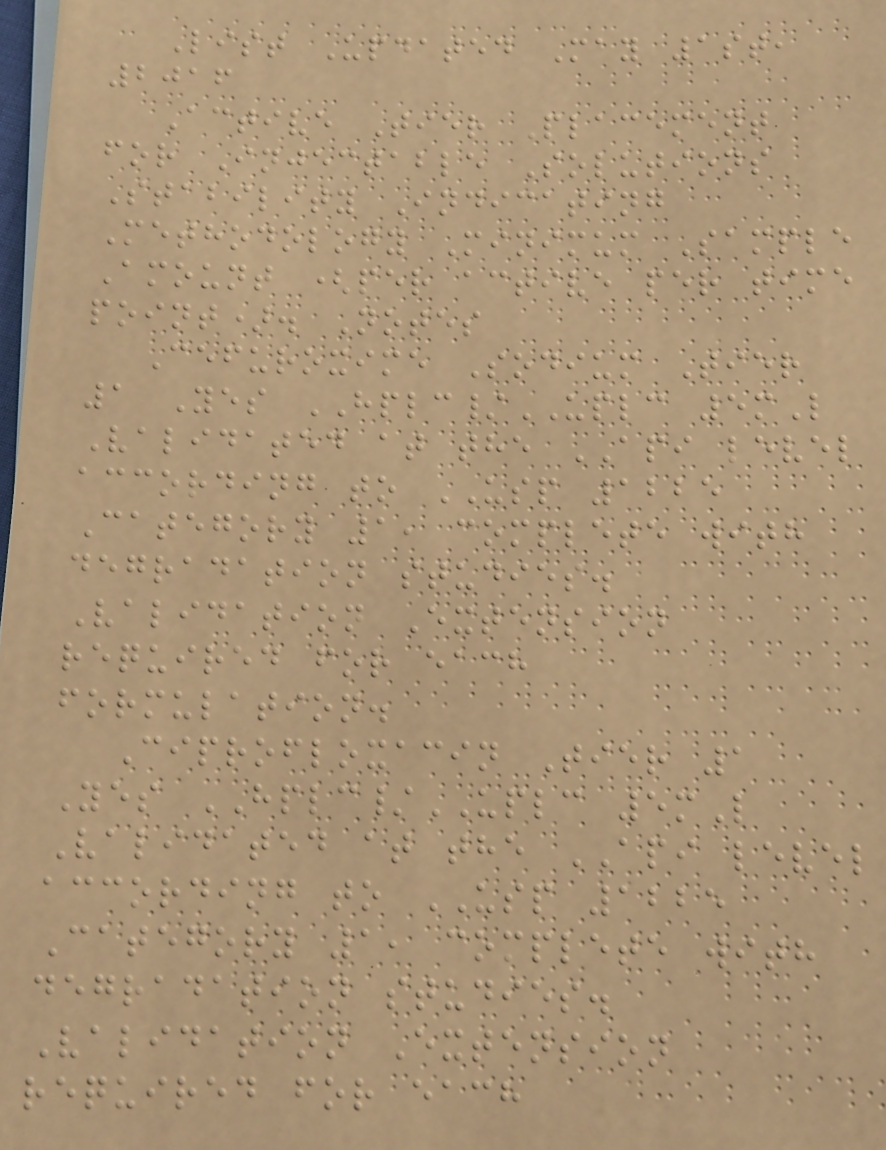List Updated May 1st,
2016
Active Tier Placement
for Injectable Solutions
Stability Indicating
Methodology Minimum Sample
Amount (per active per time
point). Notes
Cefuroxime Sodium Tier
1 Yes HPLC/UPLC 5mL
Validated at the API level
according to USP 1225
Category 1, complete with
degradation studies.
Validation Extension
required for each
formulation.
Ciprofloxacin Tier 1
Yes HPLC/UPLC 5mL
Validated at the API level
according to USP 1225
Category 1, complete with
degradation studies.
Validation Extension
required for each
